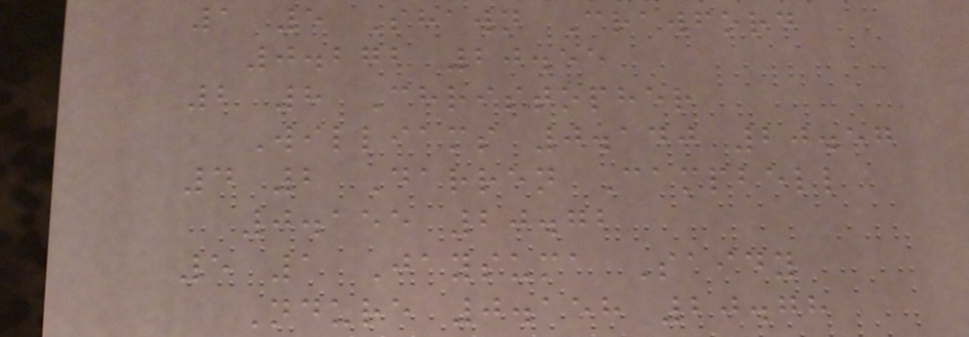1 5 Shawn Crawford
0.272 20.55
2 8 Christopher
Williams 0.140 20.57
4 2 Darren Campbell
0.155 20.72
5 1 Jaysuma Saidy
Ndure 0.158 20.78
